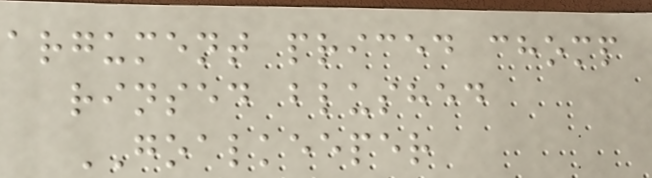argument priced chomp
rinsed blushed
GOALKEEPER
